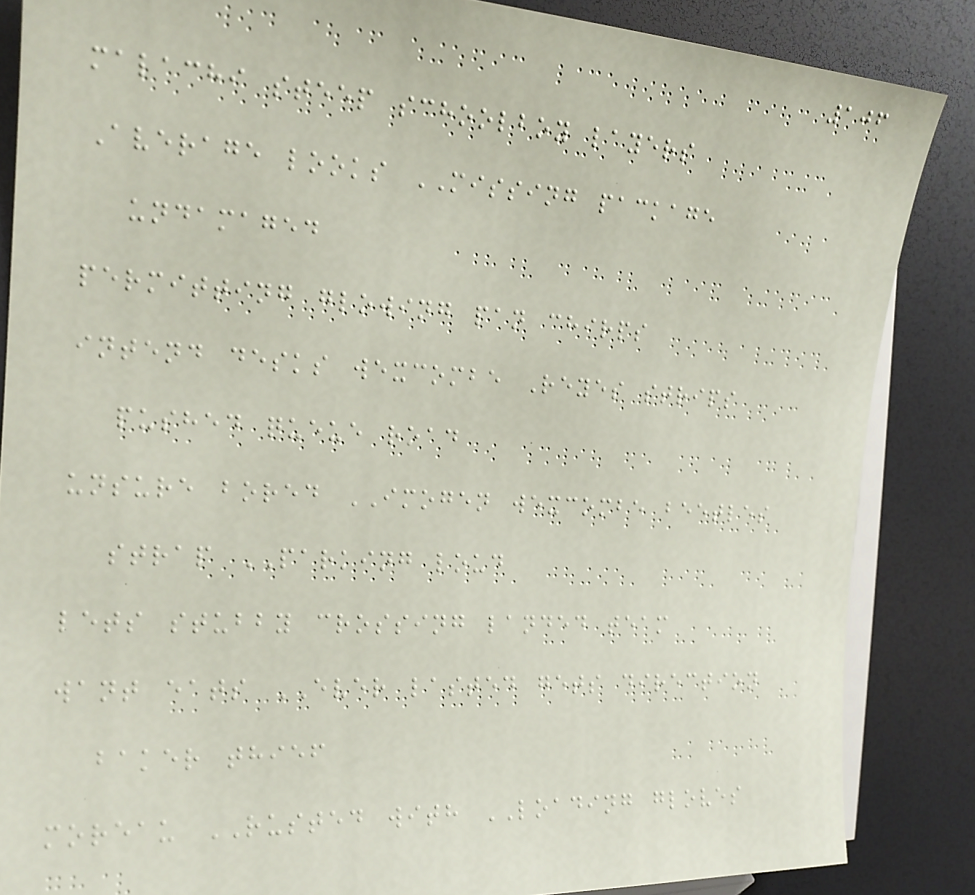106
malachi steep schoolboy layers
Average looks MISSING package
undamaged
permitting glowing pan chirps
intend desks wexcombe Reyes strips
pushed queue road
unsure bored IMOGEN wexcombe beetles
strap PARKING loud
lets stubby crossing landed team
want eats EVER lasted gets direction
baker thief
moreau RUSTED with LOADING gloves
